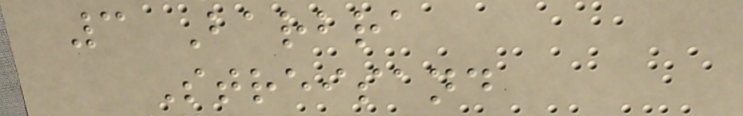3 Barbra
Streisand
